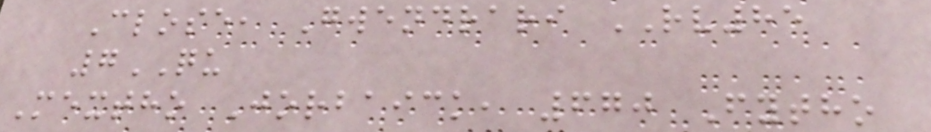Close, Gwendrari RV85
7QU
Mextho Jorbaick, 670 Fytho
